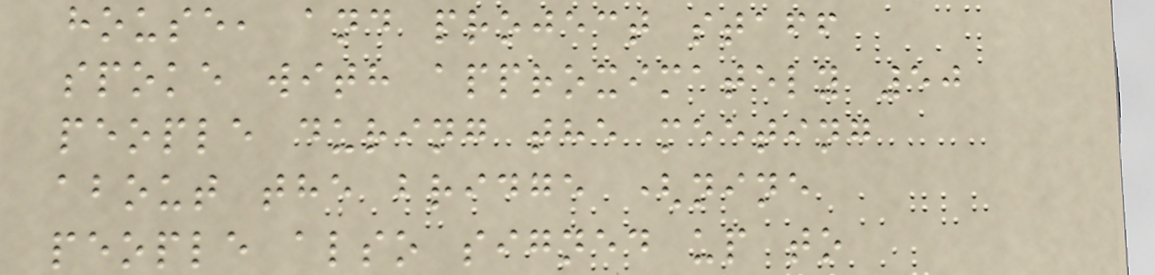house, and project staff
spoke with approximately 50
people during the meeting
about the bridge (nine
people also signed up to
